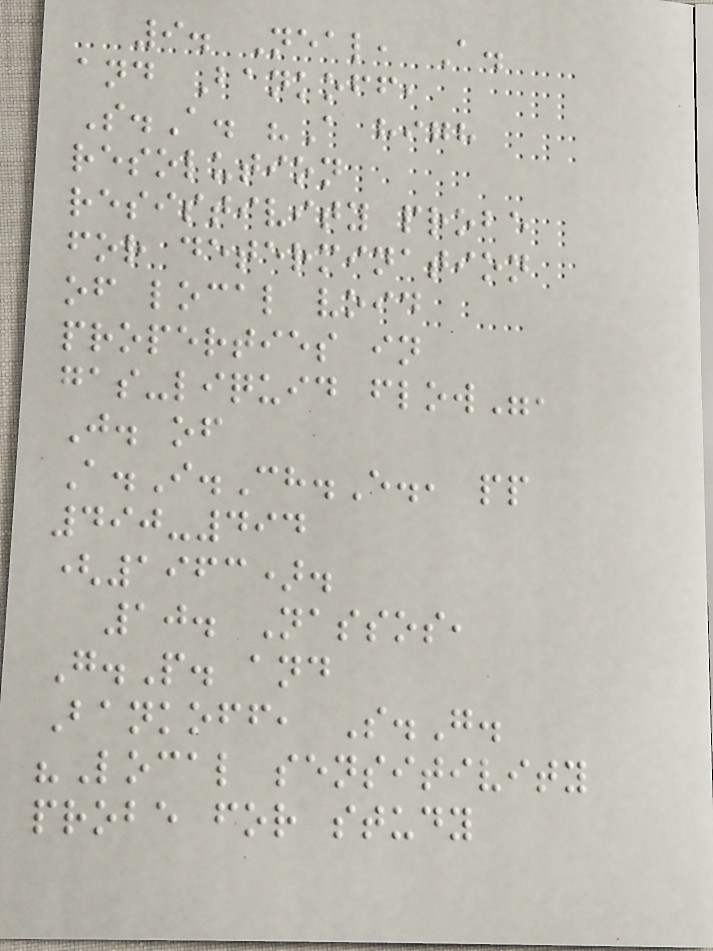9. Neal, A.
and Bankoff,
S.A. "A high
resolution
resistivity probe
for determination
of local void
properties in
gas-liquid flow",
J. of
A.I.Ch.E., pp
490-494
(1963).
10. Nassos,
G.P. and
Bankoff, S.G.
"Local sensitivity
probe for study
